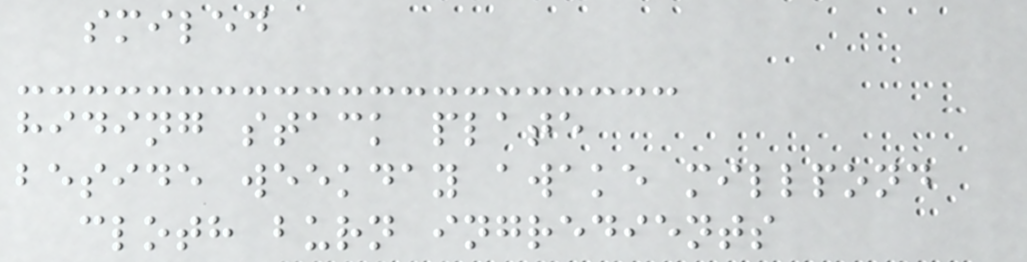smiled
hiding stack plate
beside weekday awake millpond
cloth burn ingredients
